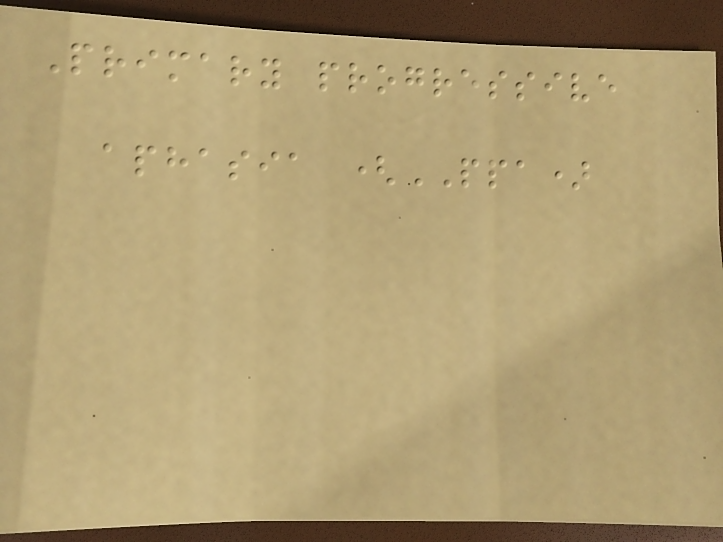Primary progressive
aphasia (PPA)
